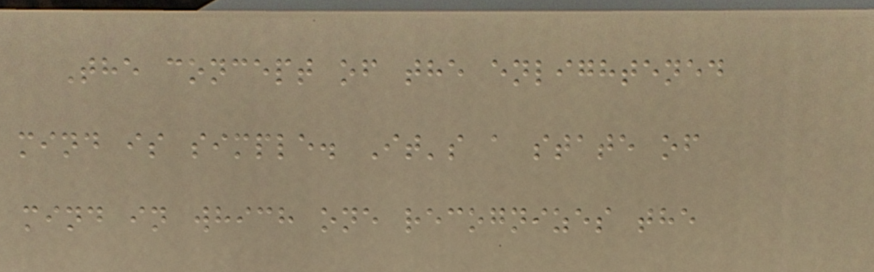The concept of the enlightened
mind is simple. It's a state of
mind in which one recognizes the
